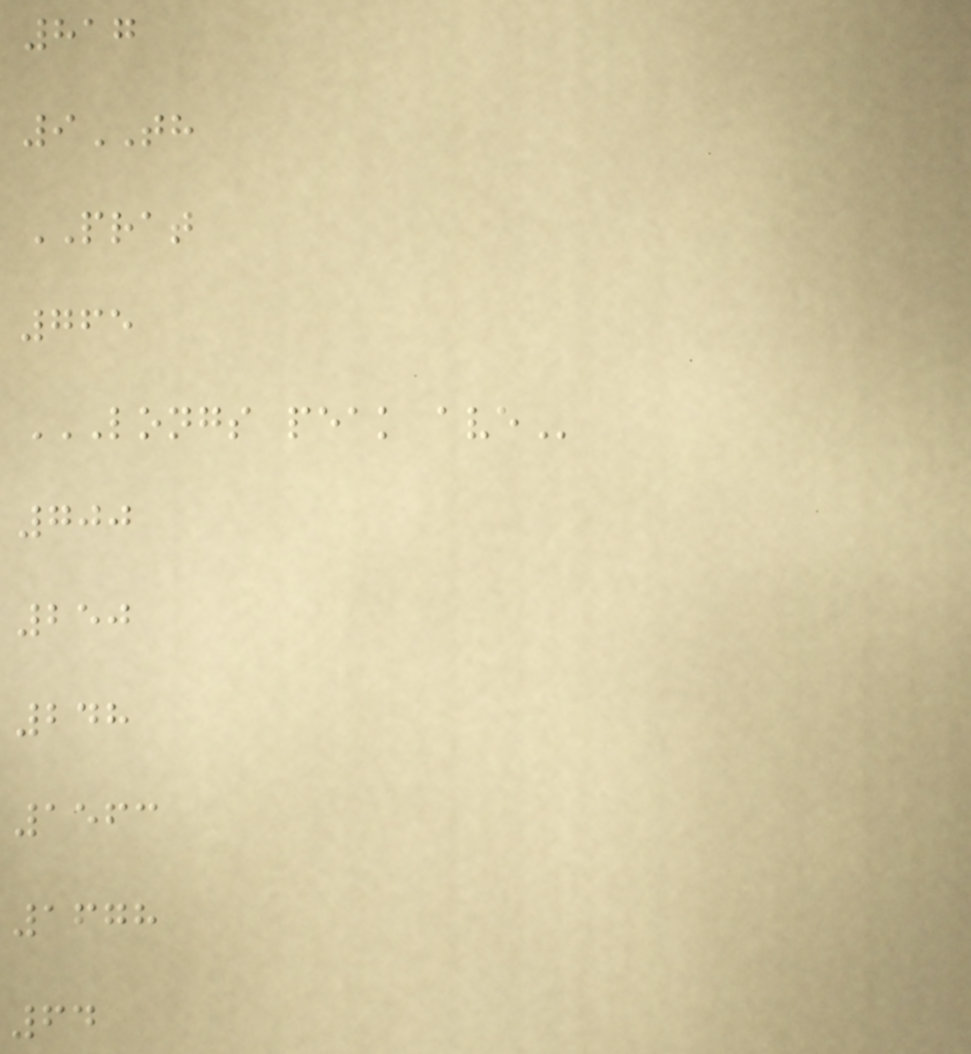817
9TH
PRAT
765
LONGS PEAK AVE
700
250
248
1563
1678
64
